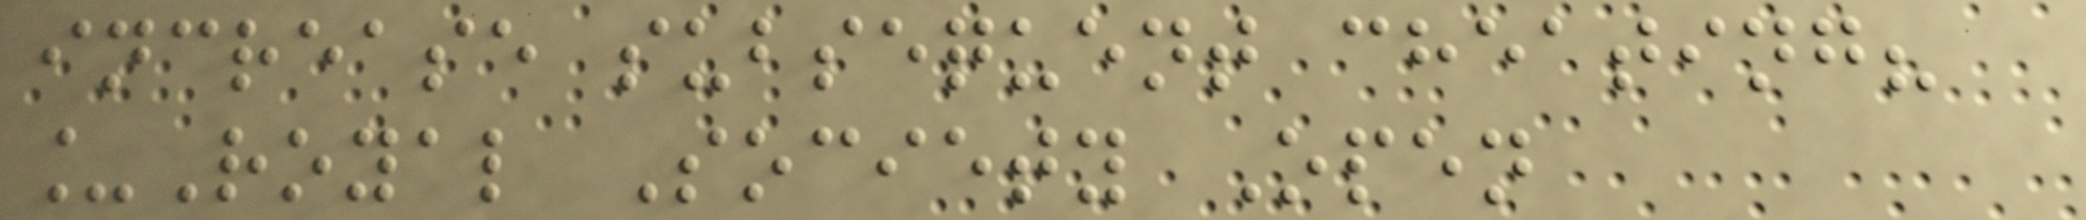increase subsequent cheating?
_Royal Society Open
